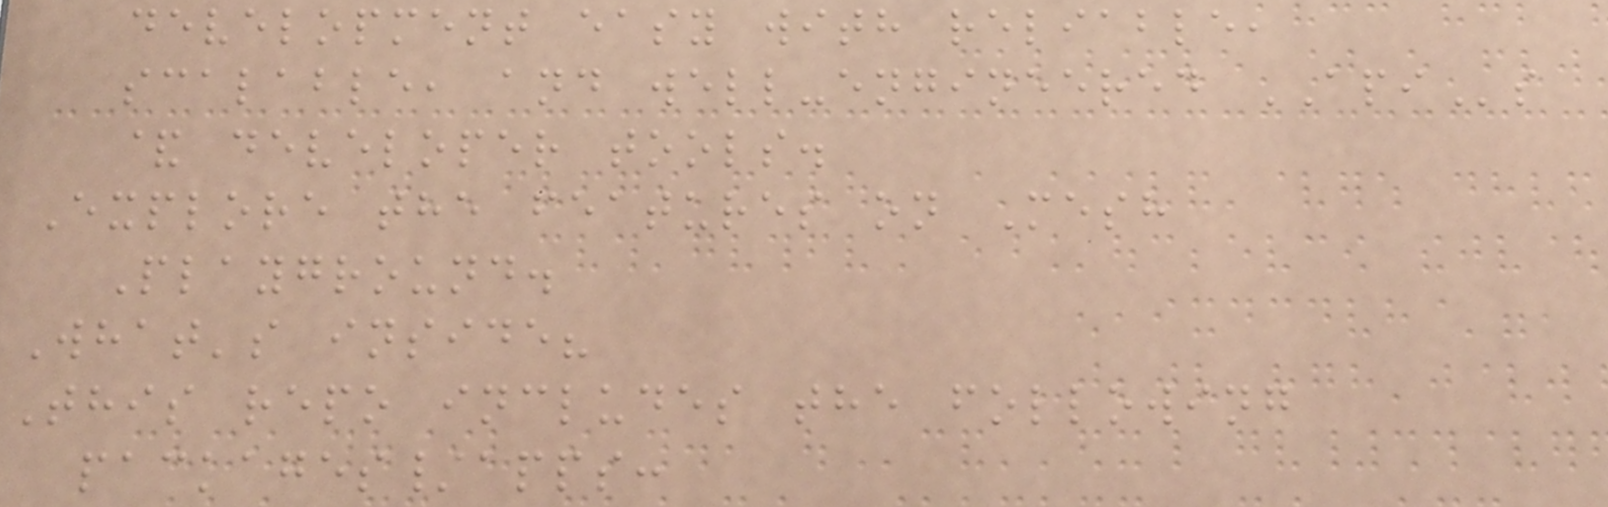development easy with reliable,
scalable, and well-engineered APIs
& developer tools.
Explore the features on Mesh
Playground.
What's inside?
This repo includes the following
packages/apps:
